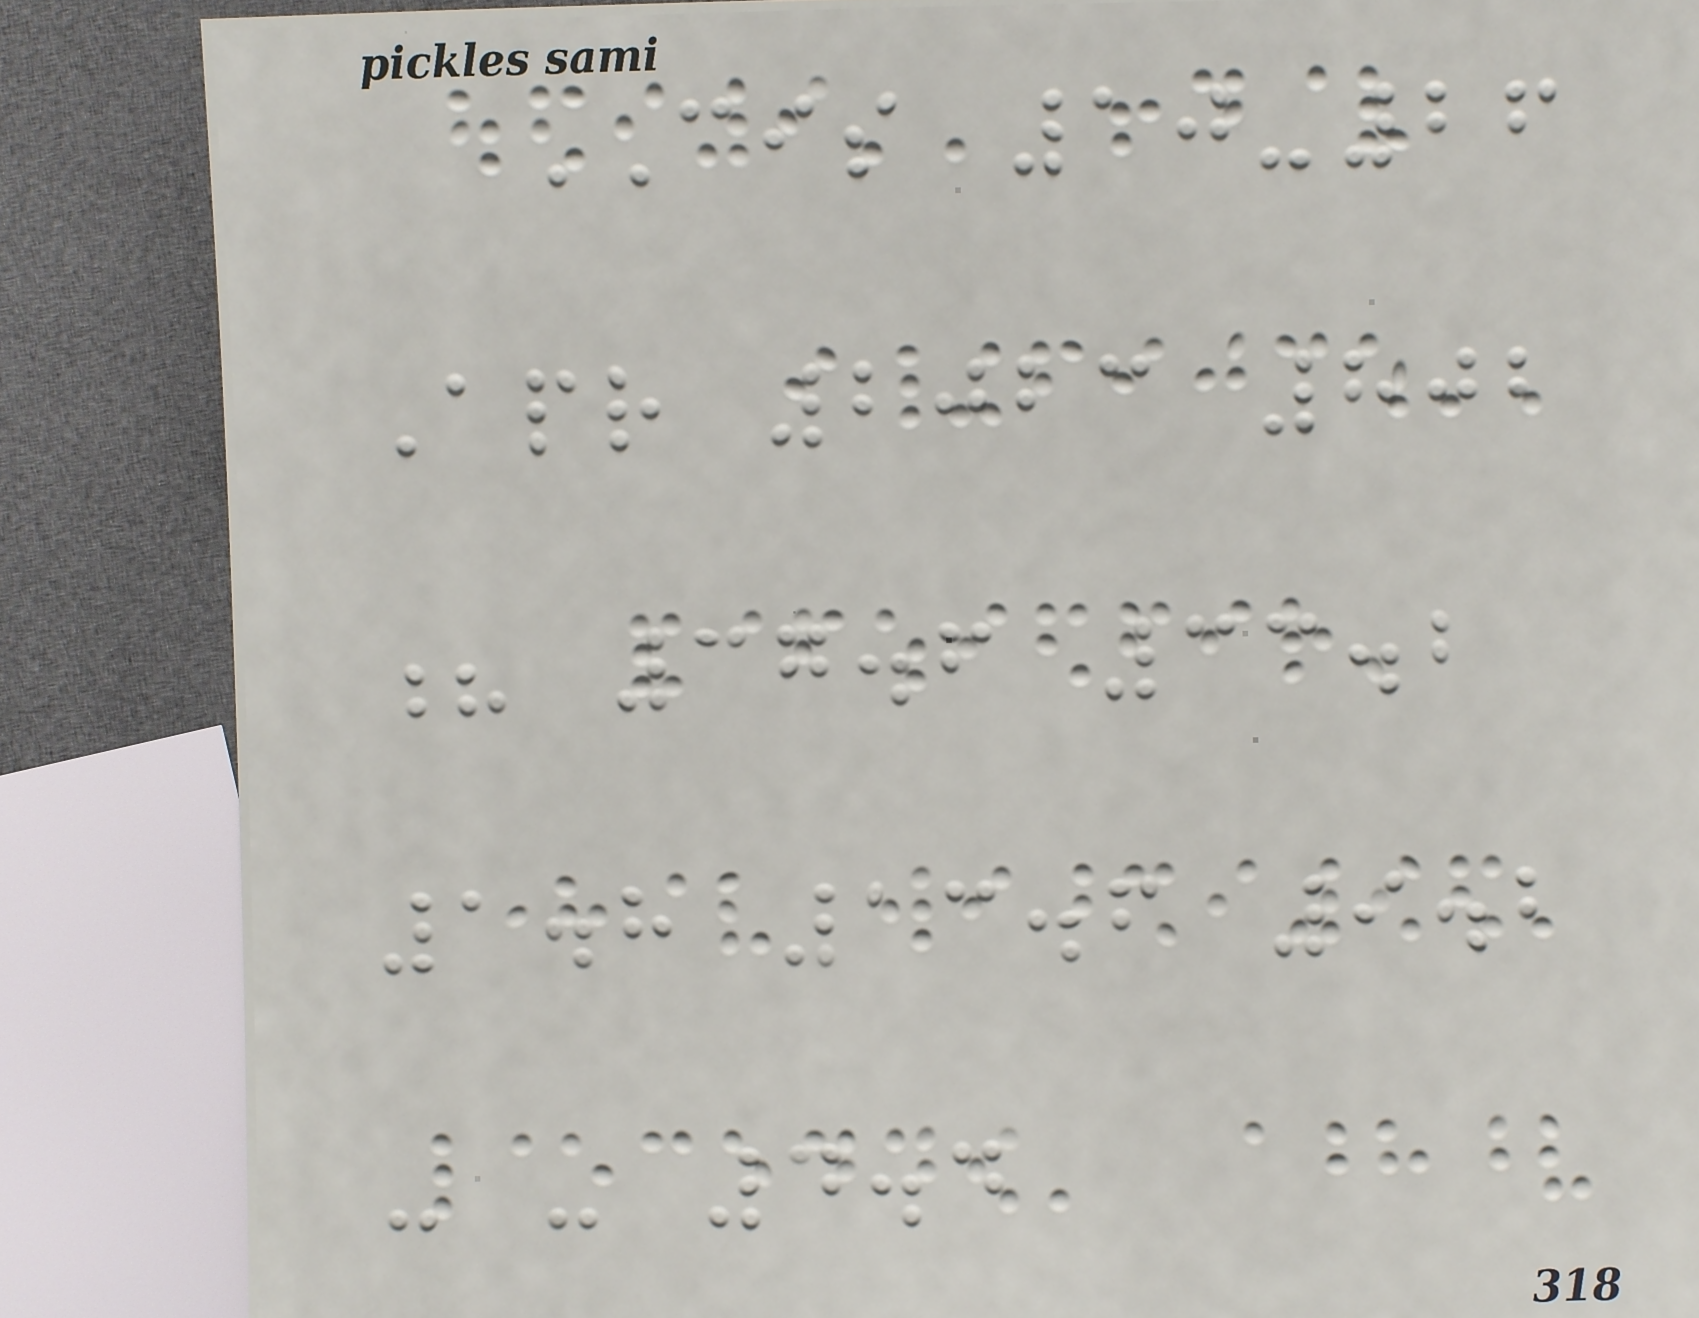CIS 10-26
Apr 2023 802
? 37.6 33.2
1.8 13.6 9.2
- - 4.4
